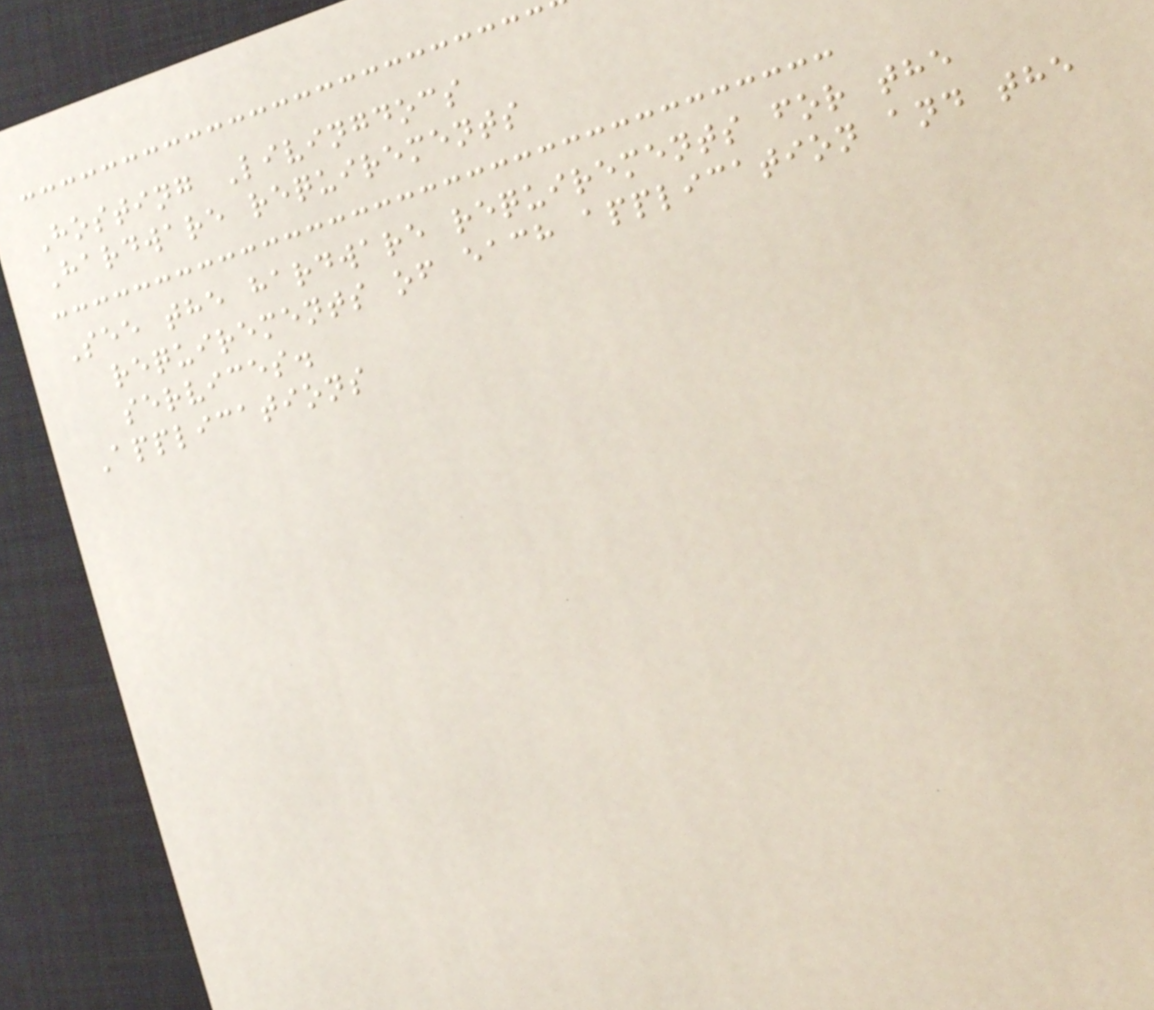Hosting Livingdocs
Hardware requirements
See the hardware requirements for the
requirements of each application and the
services.
Applications
